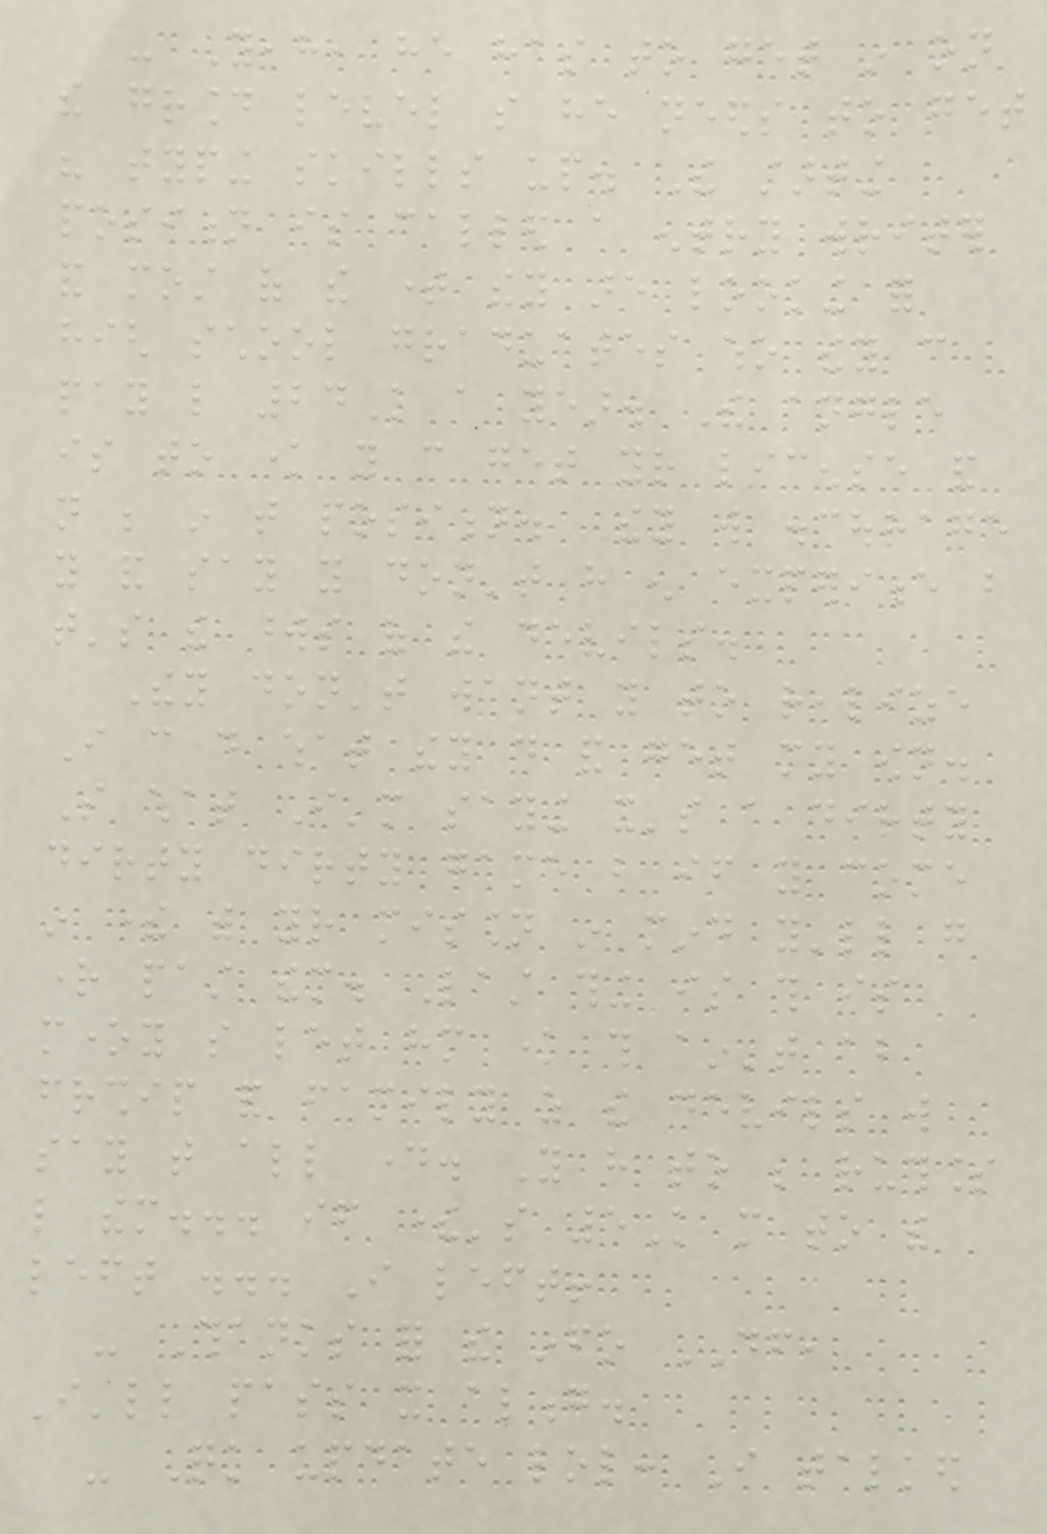- Yeah, he has to get in on
the ground level so he needs to get
his typing skills up. The starting
position is called a entry writer
and most of the time they are looking for
high school graduates who they can
pay like 24K a year. The angle
is to know you can get your license and
not be in that position. They will discourage
you and say you don't have enough experience but
that's the words of the devils.
They don't want you to realize
I can do what they do and get my own.
So what I'm saying it's a dirty
dirty dirty game but if you come
in there with your mission in mind you'll go
right past them. Last thing is this is
money so let him know this ain't about
friendship and family as the devils will
say that all day. You have to be ruthless
like them... if there's 5K more to the
left ... I left!
- Thanks for the info DF,
I'll pass it along.
- Quick update lol: I talked
